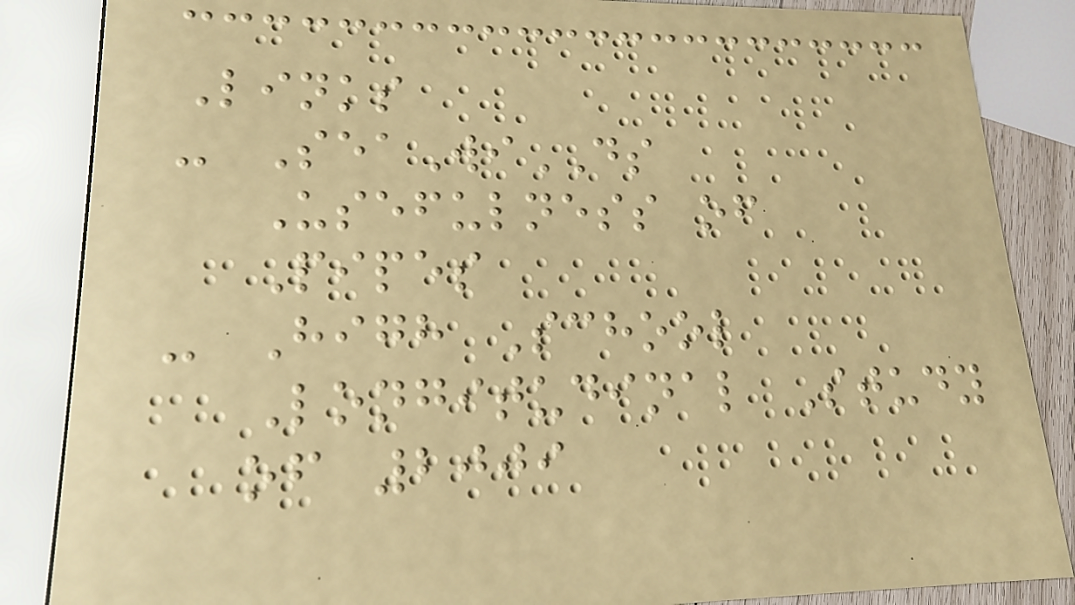Links
- SeaWiDS
Usefulness of
Pipes
- High School
Longitudinal Study
of 2009
